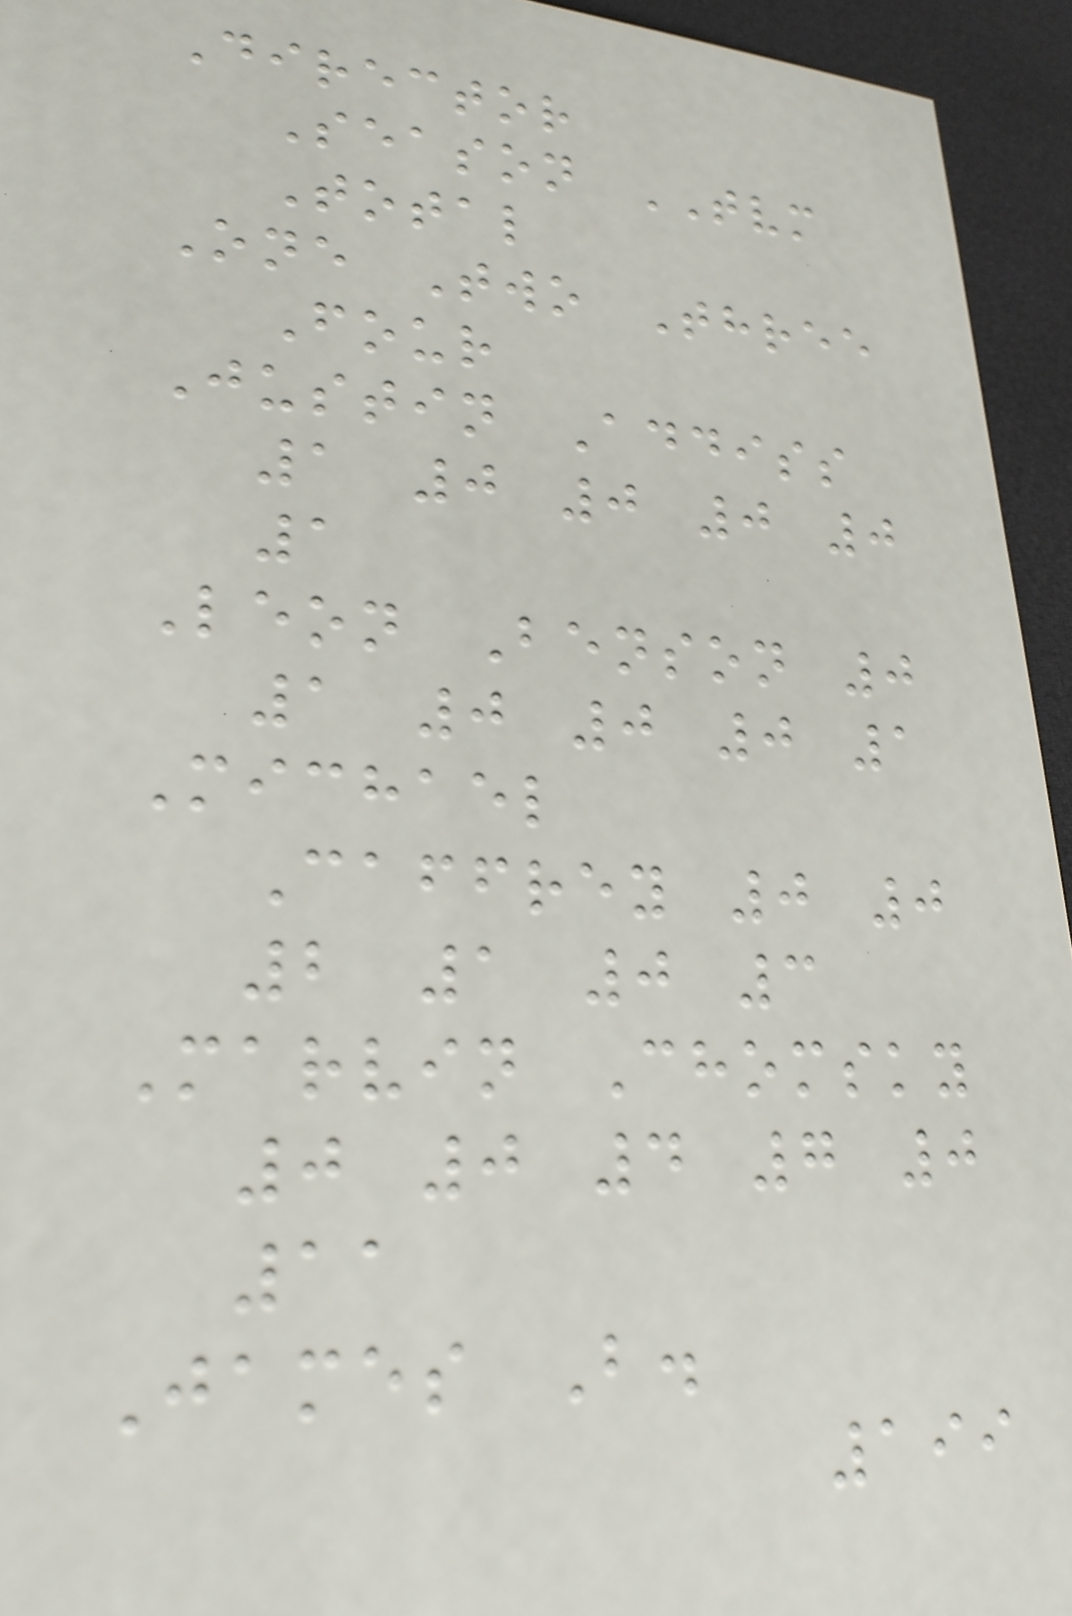Director
Season TVM
Total
One Two Three
Four
Justin Addiss
1 0 0 0 0
1
Leon Benson 0
1 0 0 0 1
Michael
Caffrey 0 0
2 1 0 3
Marvin Chomsky
0 0 4 7 0
11
James B.
199
